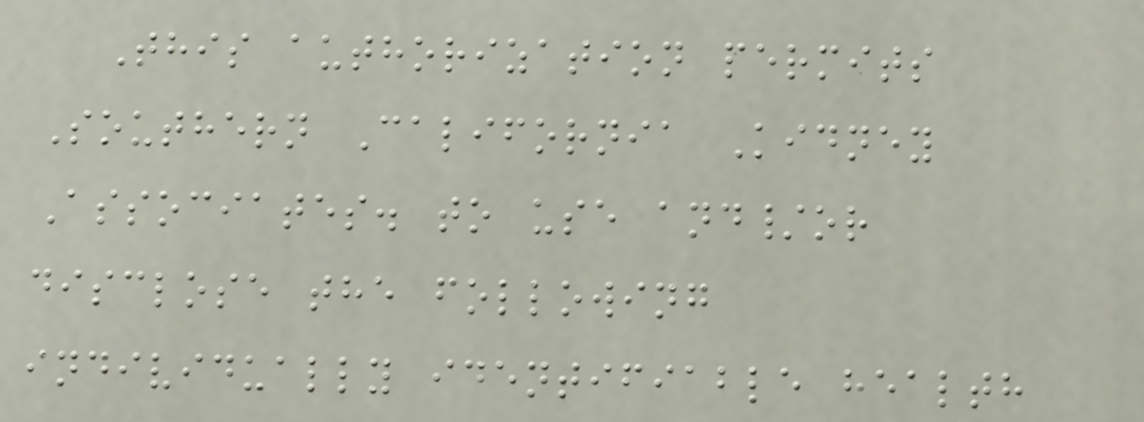This authorization permits
Southern California Kidney
Associates. to use and/or
disclose the following
individually identifiable health
